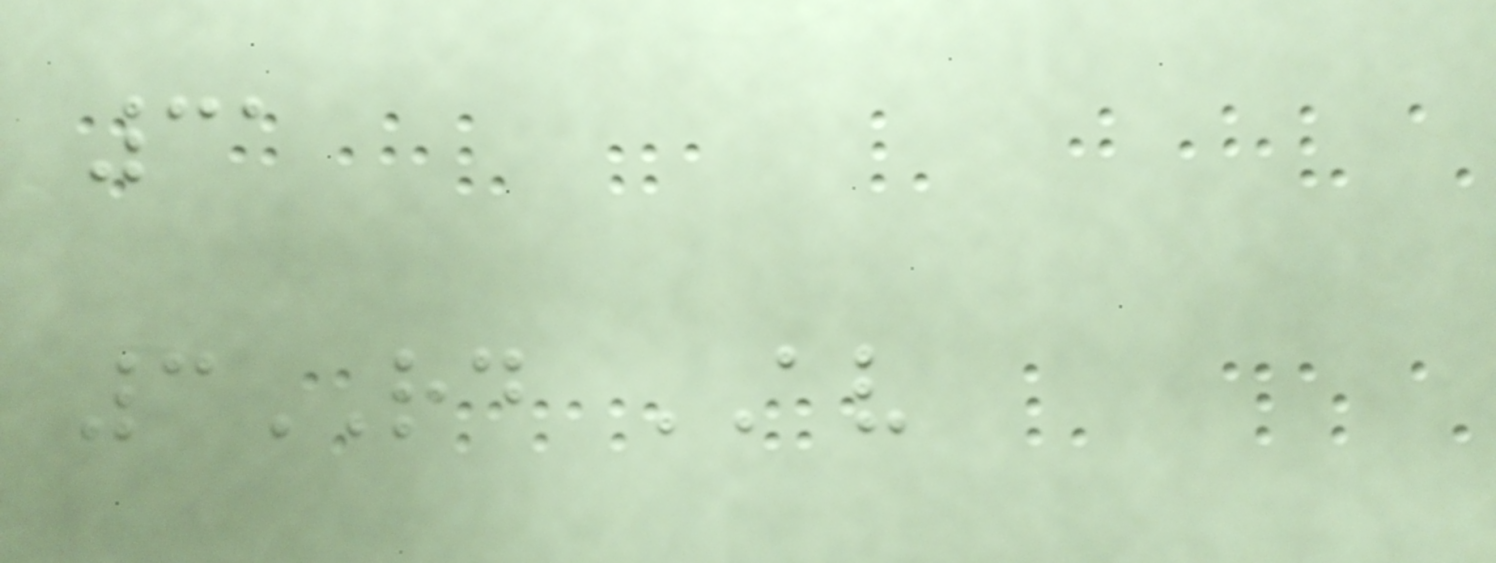31
3RD AV
